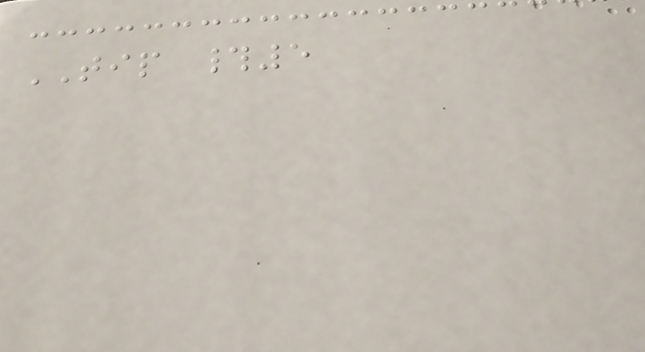TIP #5
